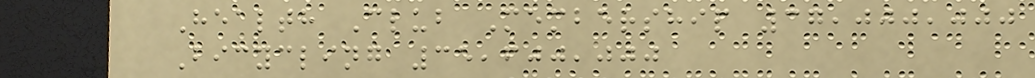Health Club Membership 37,000,000
Bicycling 35,600,000
